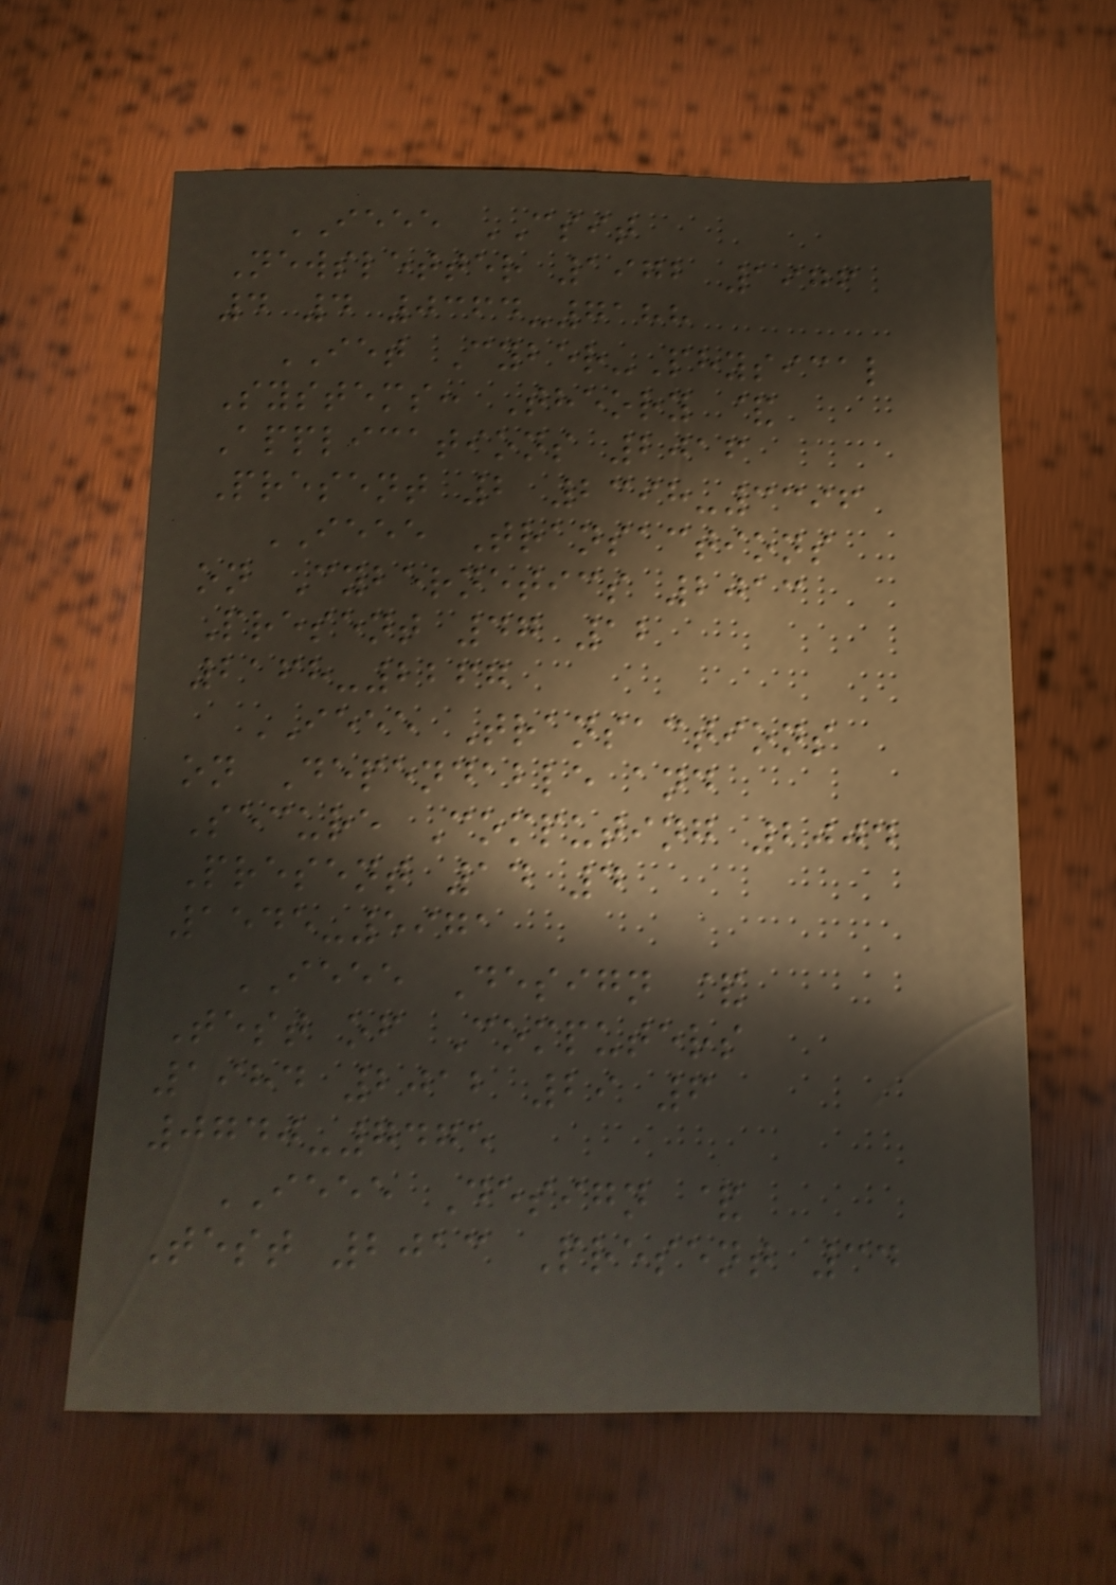IEEE CSIT
Newsletter 1972 1976
4 4 0364-7188
IET Cyber-Physical
Systems: Theory &
Applications 2016
Present 2 2398-3396
IEEE Transactions
on Cybernetics 2013
Present 47 12
2168-2267
IEEE Transactions
on Dependable and
Secure Computing 2004
Present 14 4
1545-5971
IEEE Design &
Test of Computers
1984 2012 29 6
0740-7475
IEEE Design &
Test 2013 Present 34
